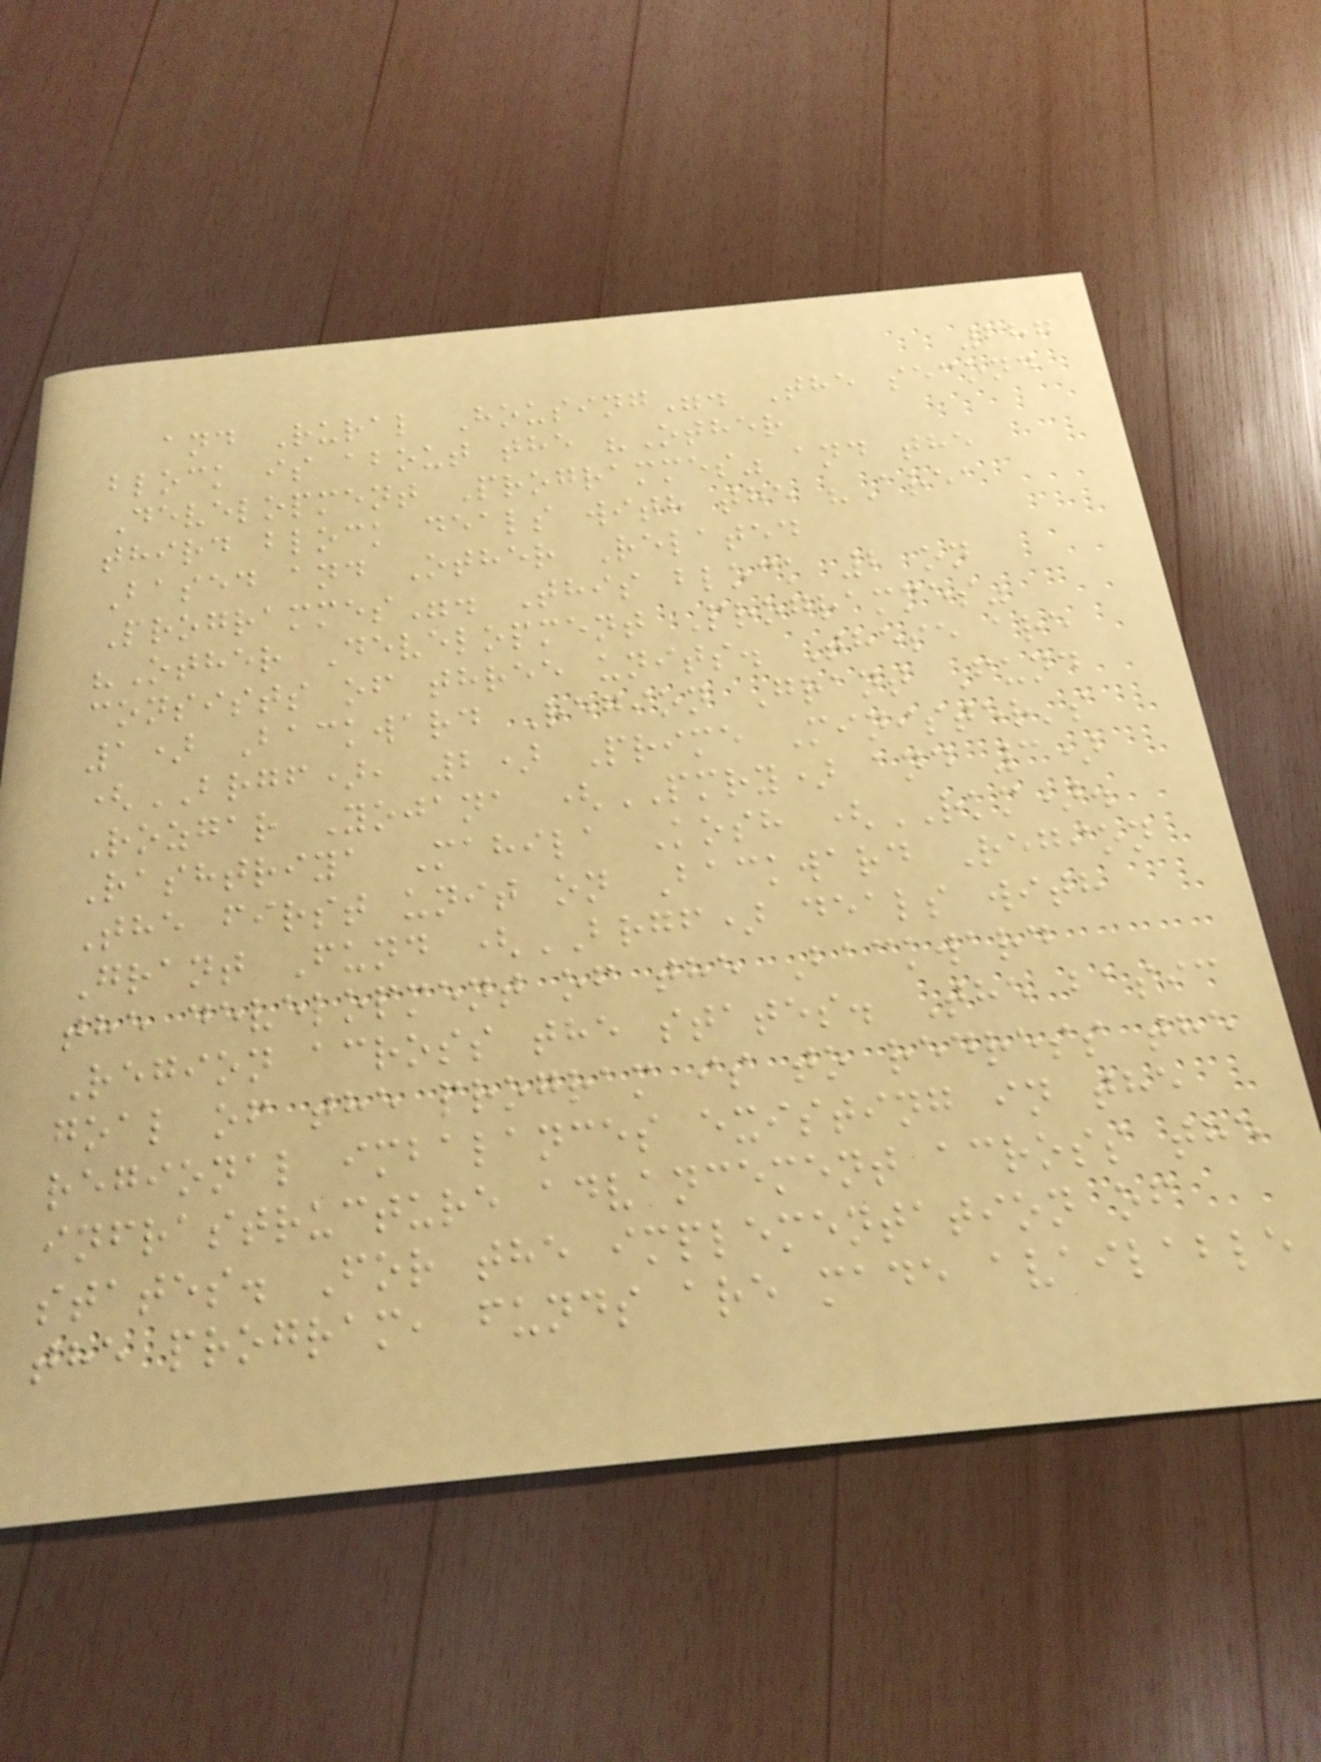287
and Rural Housing". The second
block is about the "Other
Development Programmes" and the
third block deals with the "Area
Based and Other Related
Programmes". This block 2 on
"Other Development Programmes"
consists of three units. These are
1) Backward Region Grant Fund
(BRGF), 2) Prime Minister's
Rozgar Yojana (PMRY) and 3)
Rashtriya Mahila Kosh (RKM).
The first unit on Backward Region
Grant Fund (BRGF) deals with
the development of the Backward
Region across the states. The basic
goal of the program is to redress the
regional imbalances existing in the
infrastructure advancement across the
states. For the implementation of
the program, funds are made available
